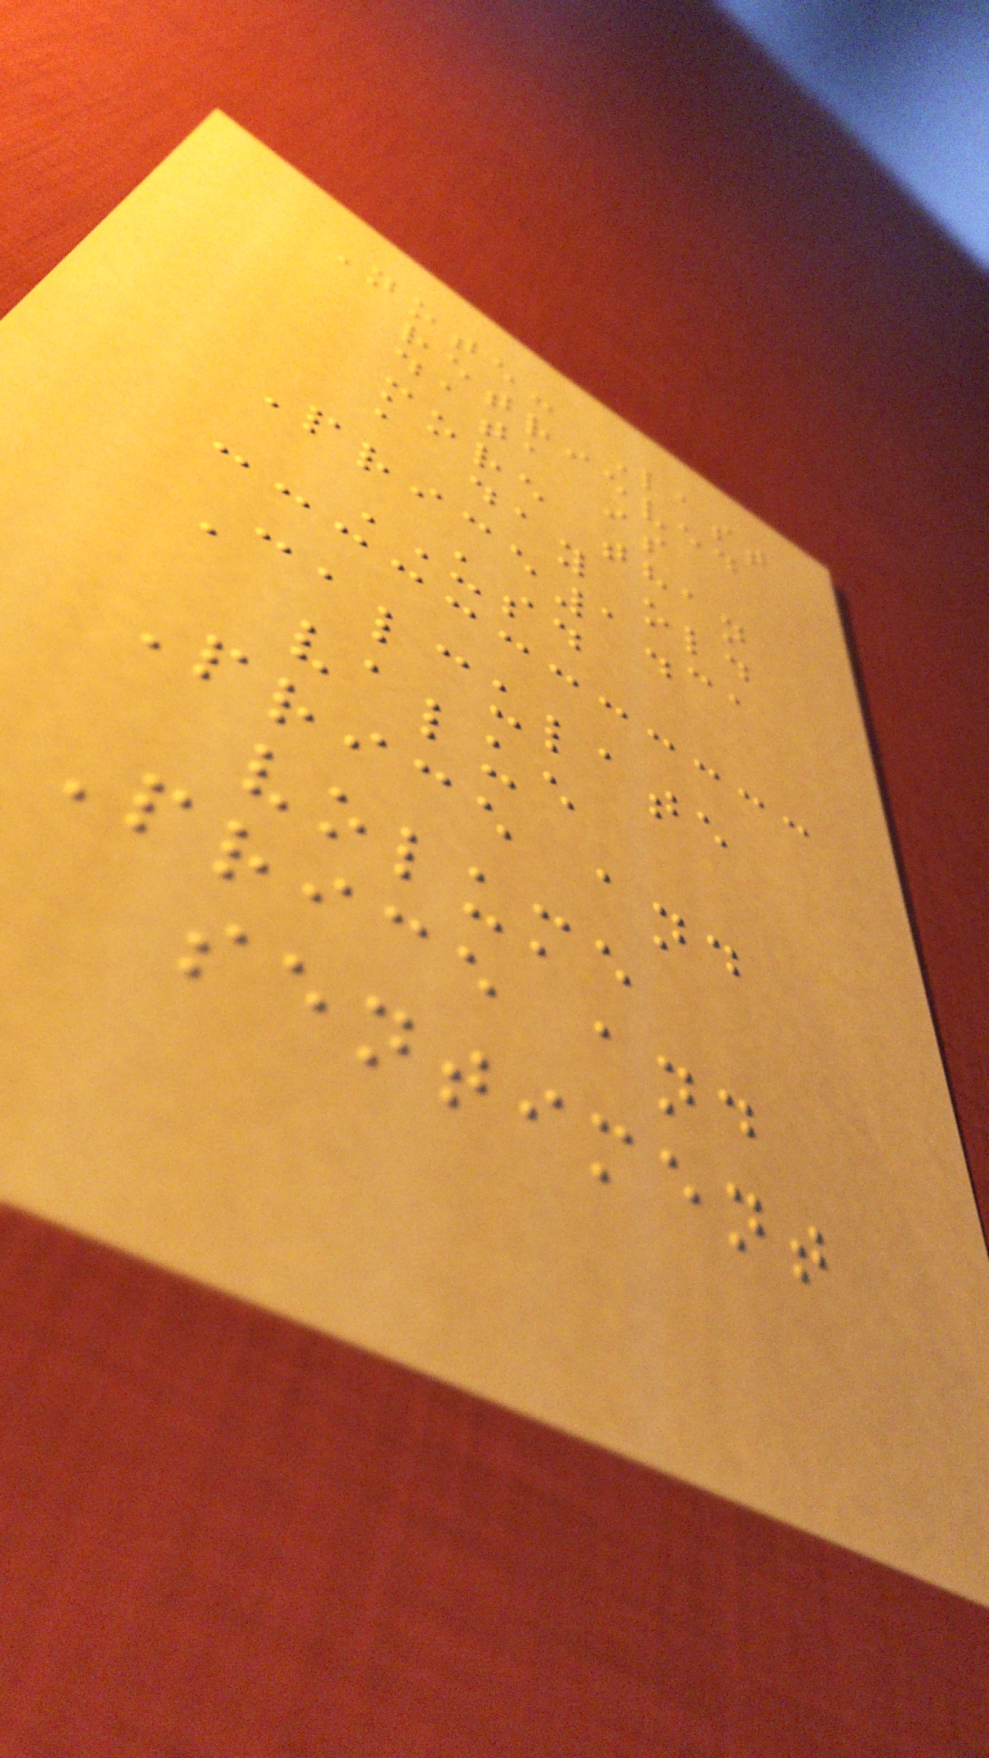Note: Last
retrieved
data is
more than
a day old
Price1.31
USD
Calculate
value
Price and
volume
Price and
sentiment
